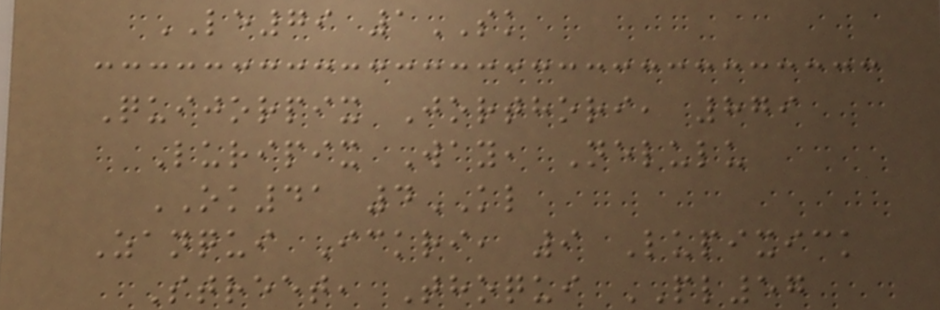LE79 1SK
Quijorpix Jorthori, 879
Luripix Way, Nelulu
OK41 4KL
Zanqui Ickri, 9 Lupixick
Street, Thoqui PL57
